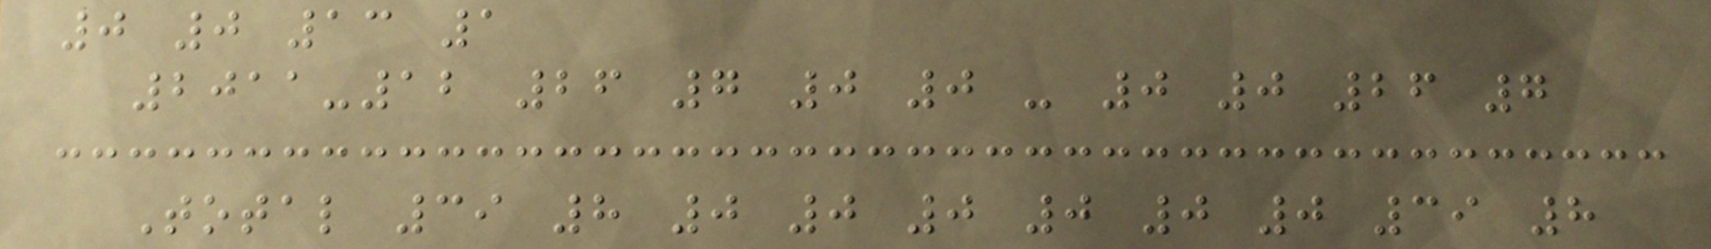0 0 13 1
2011-12 26 7 0 0 - 0 0 26 7
Total 39 8 0 0 0 0 0 0 39 8
